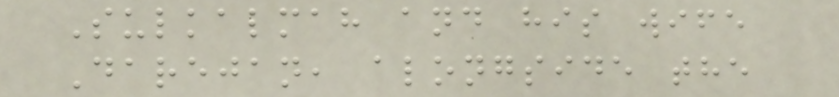Sulkalmah and his wife
Darejan, alongside the
